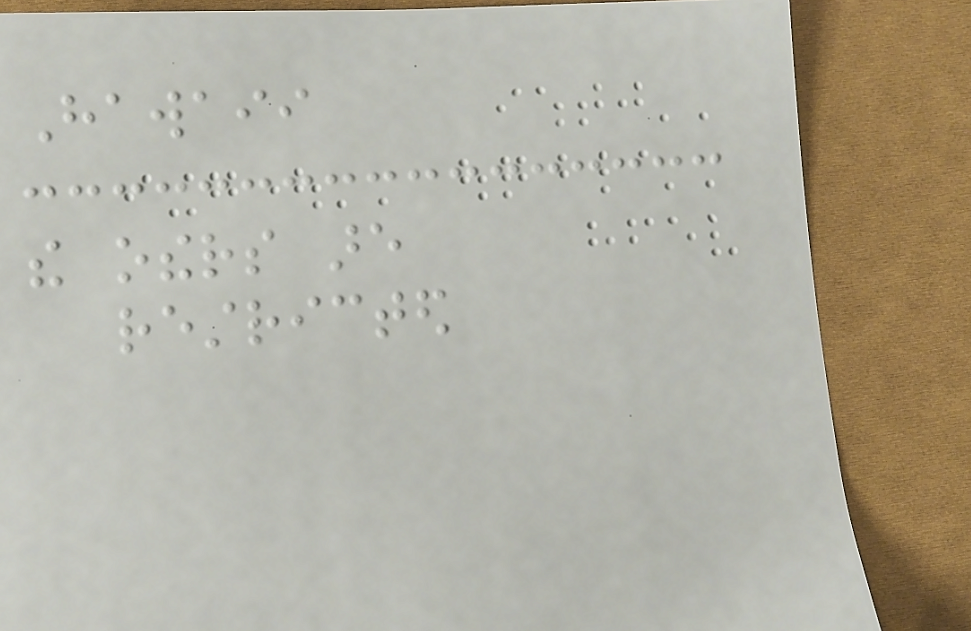Hawaii
the others are
restricted
